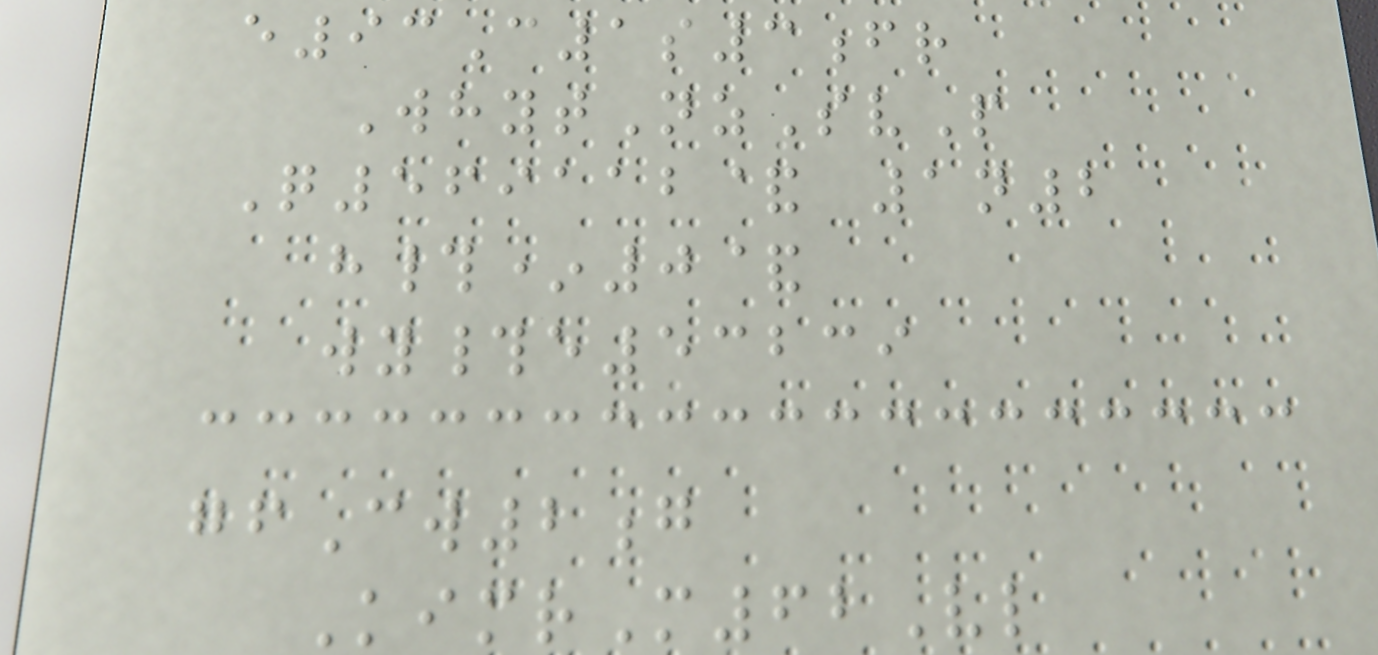e93C1s3fr
WhytNzSvP
Q569112& 1n2
h#*0&
wy#e53239
gfCw2g
KimrM62Vl
